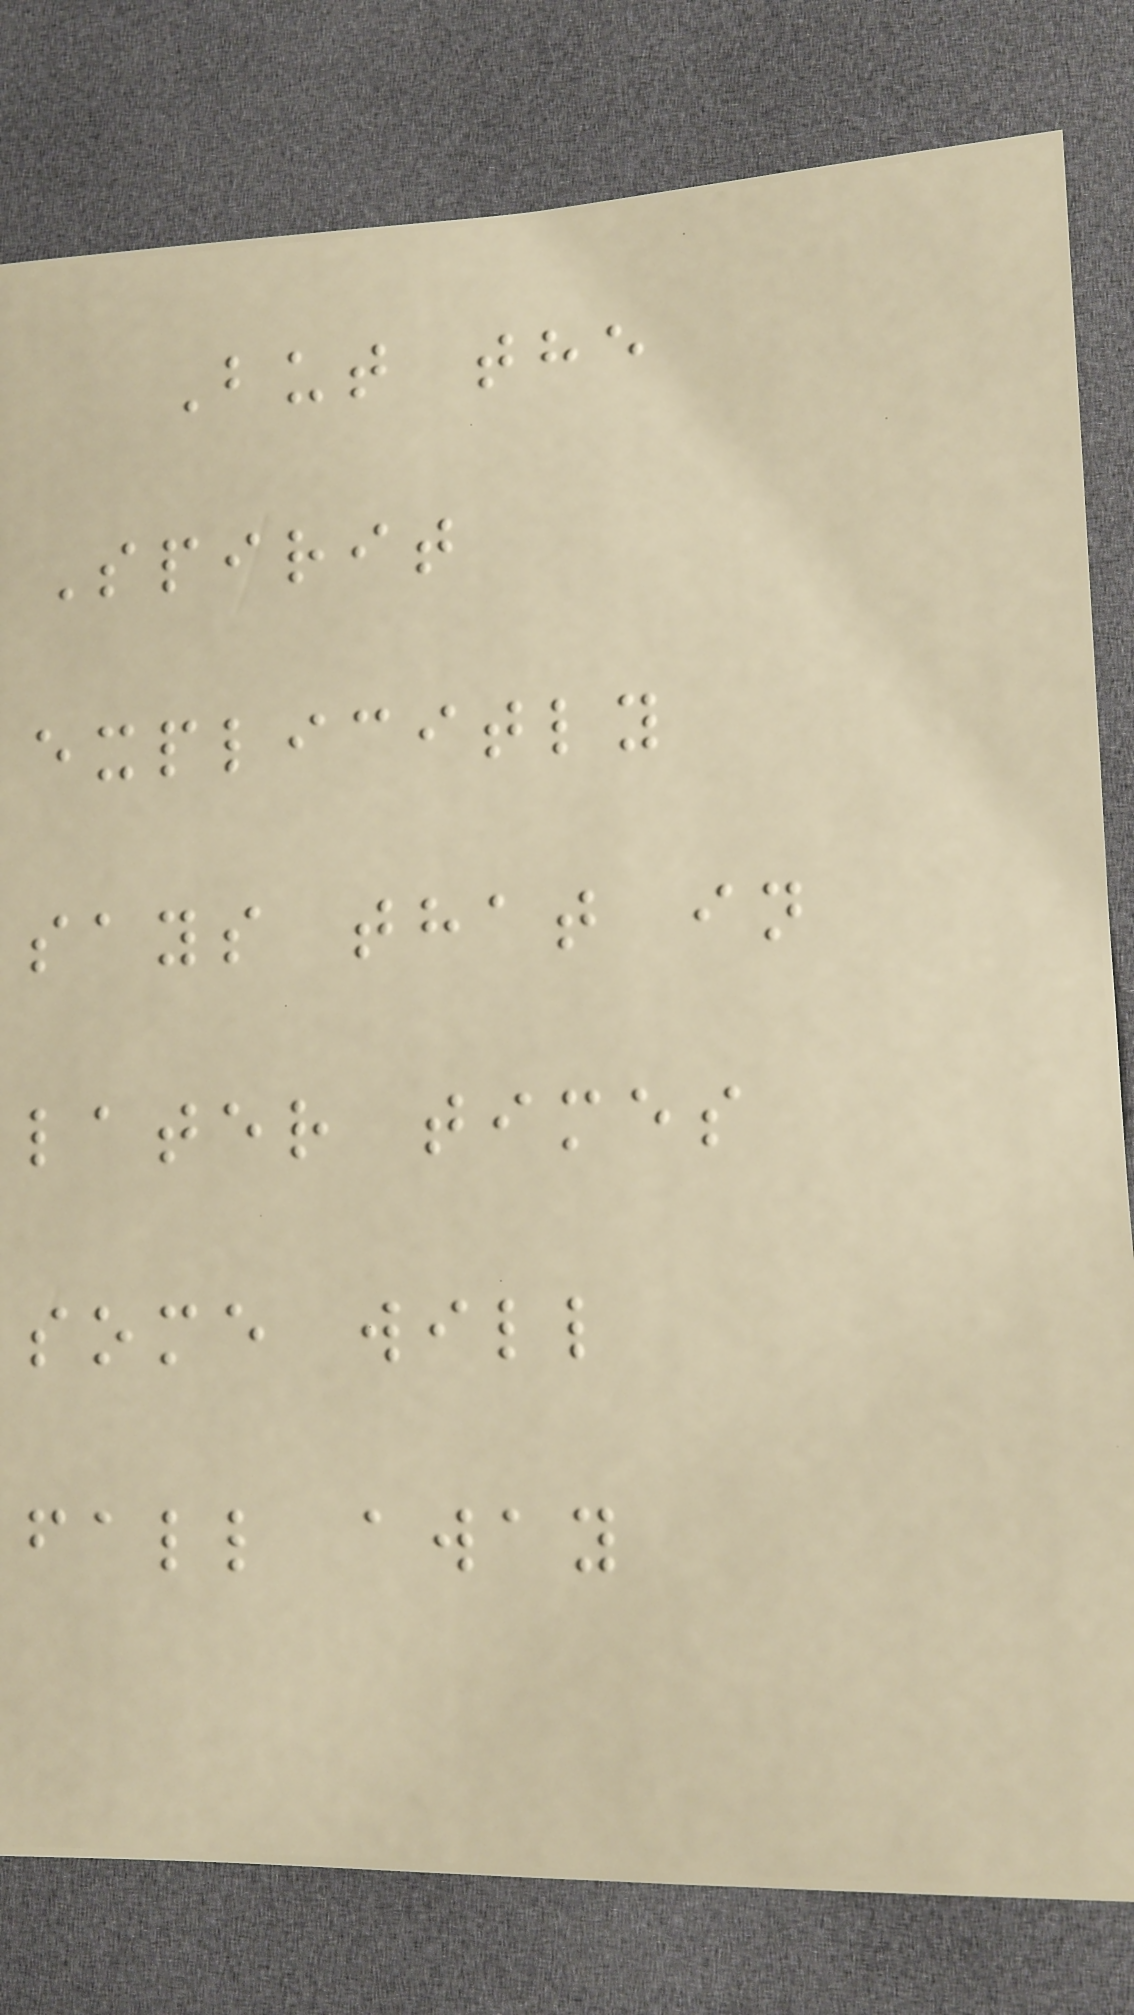But the
Spirit
explicitly
says that in
later times
some will
fall away
